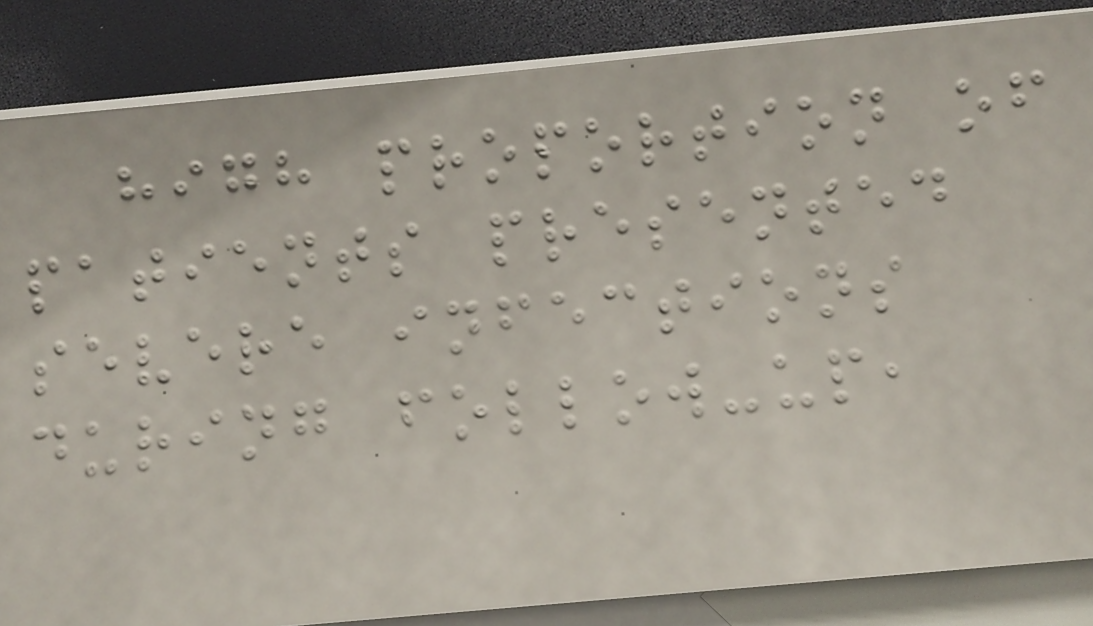high proportion of
patients presented
severe infections
during follow-up,
